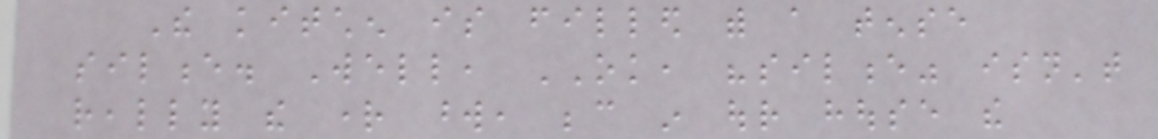The kitchen is filled with a tense
silence. Well, OK, "silence" isn't
really the right word, because in our house the
